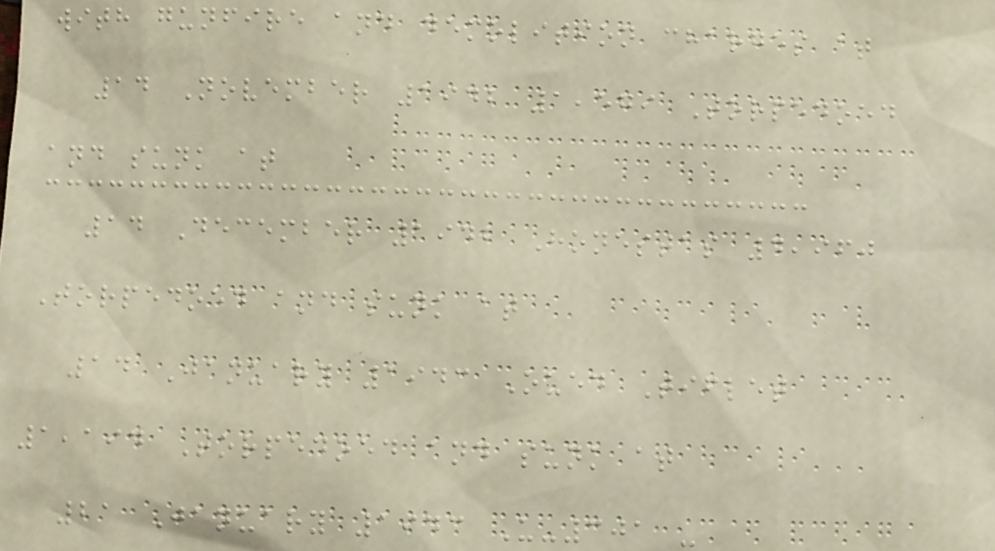with gunfire and demolition charges at
14 November 1942 1,579 Torpedoed
and sunk at
14 December 1942 Honestas 4,960
Torpedoed and sunk at
14 January 1943 Oued Tiflet
1,194 Torpedoed and sunk at
21 January 1943 U-301 -
